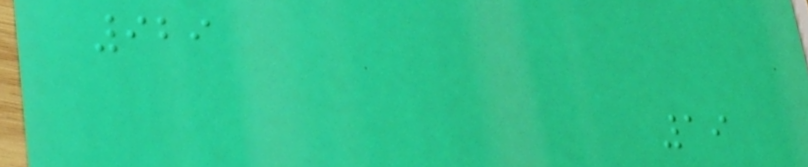929
19
